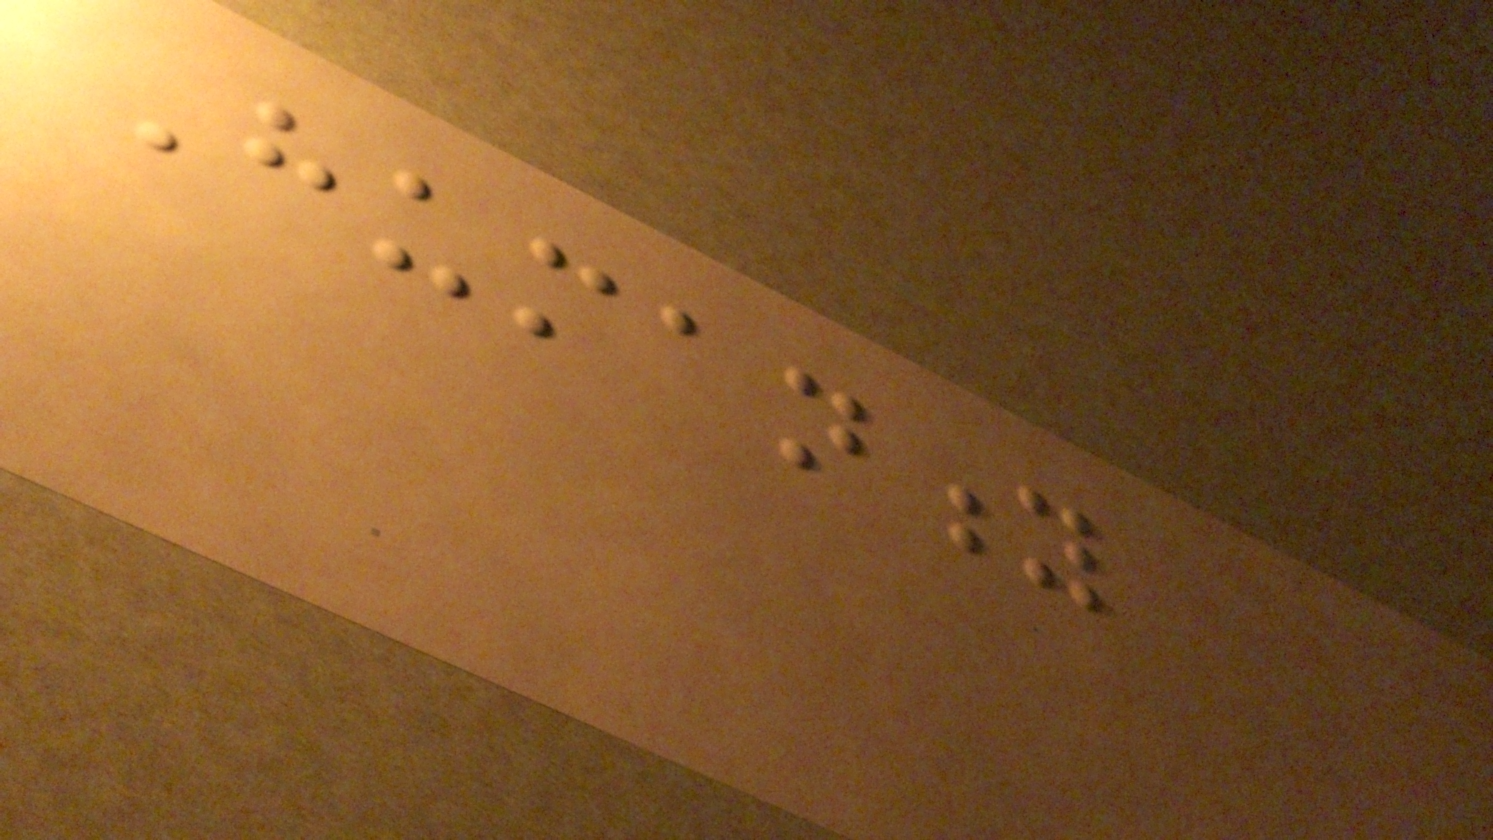Humanity
